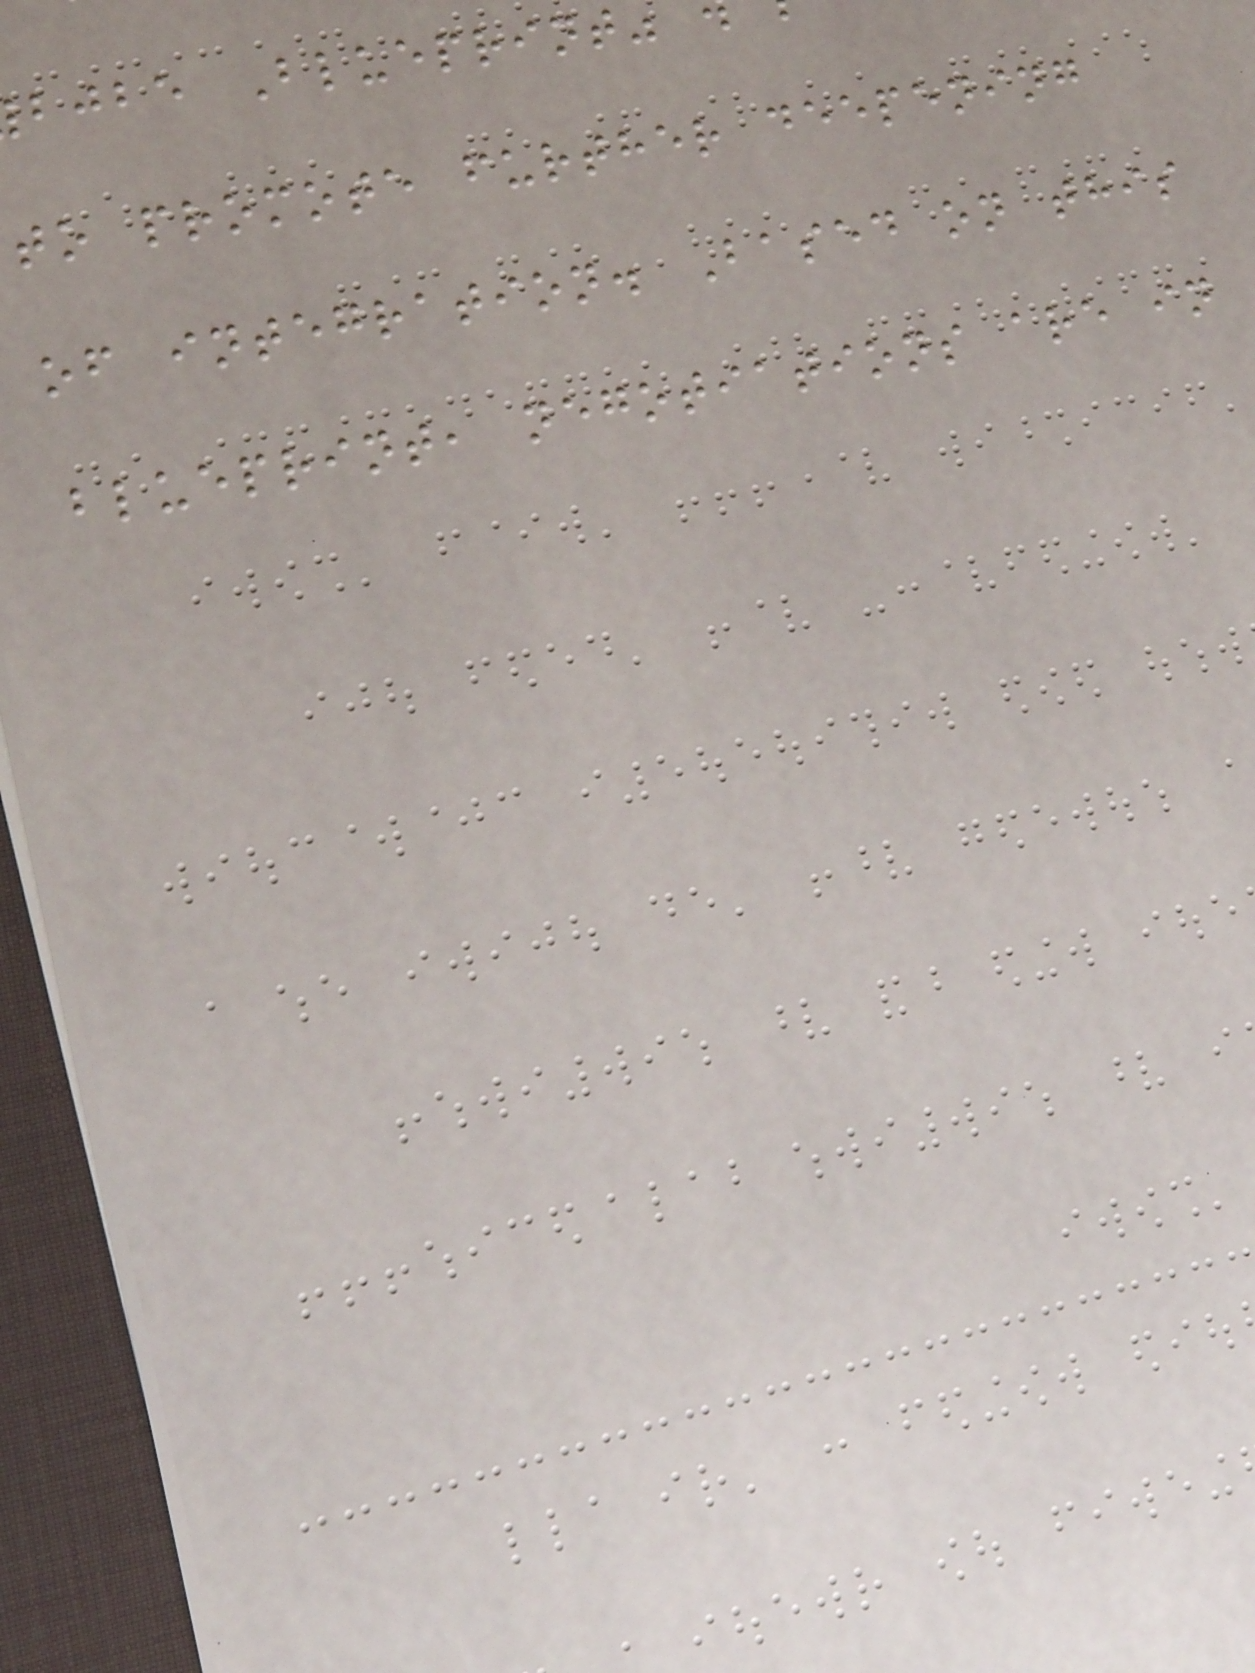bjbe Blueprint"
to promote further deepening
of integration. Based on this
blueprint, negotiations are in
